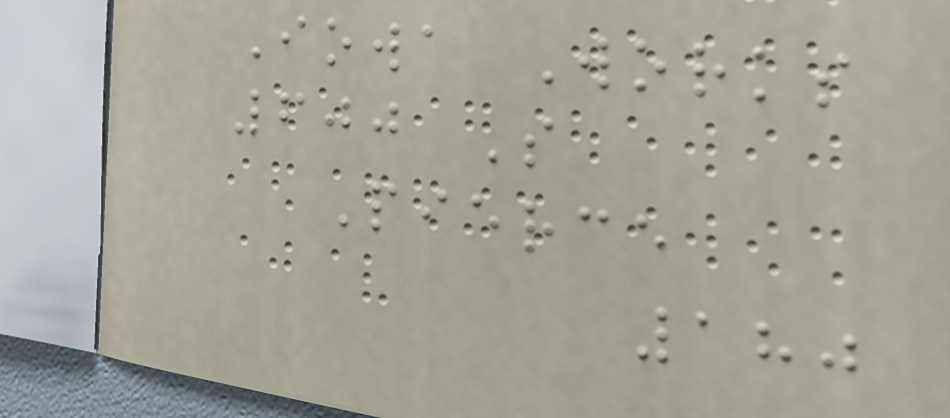Iowa Works
600 S
Pierce
180
